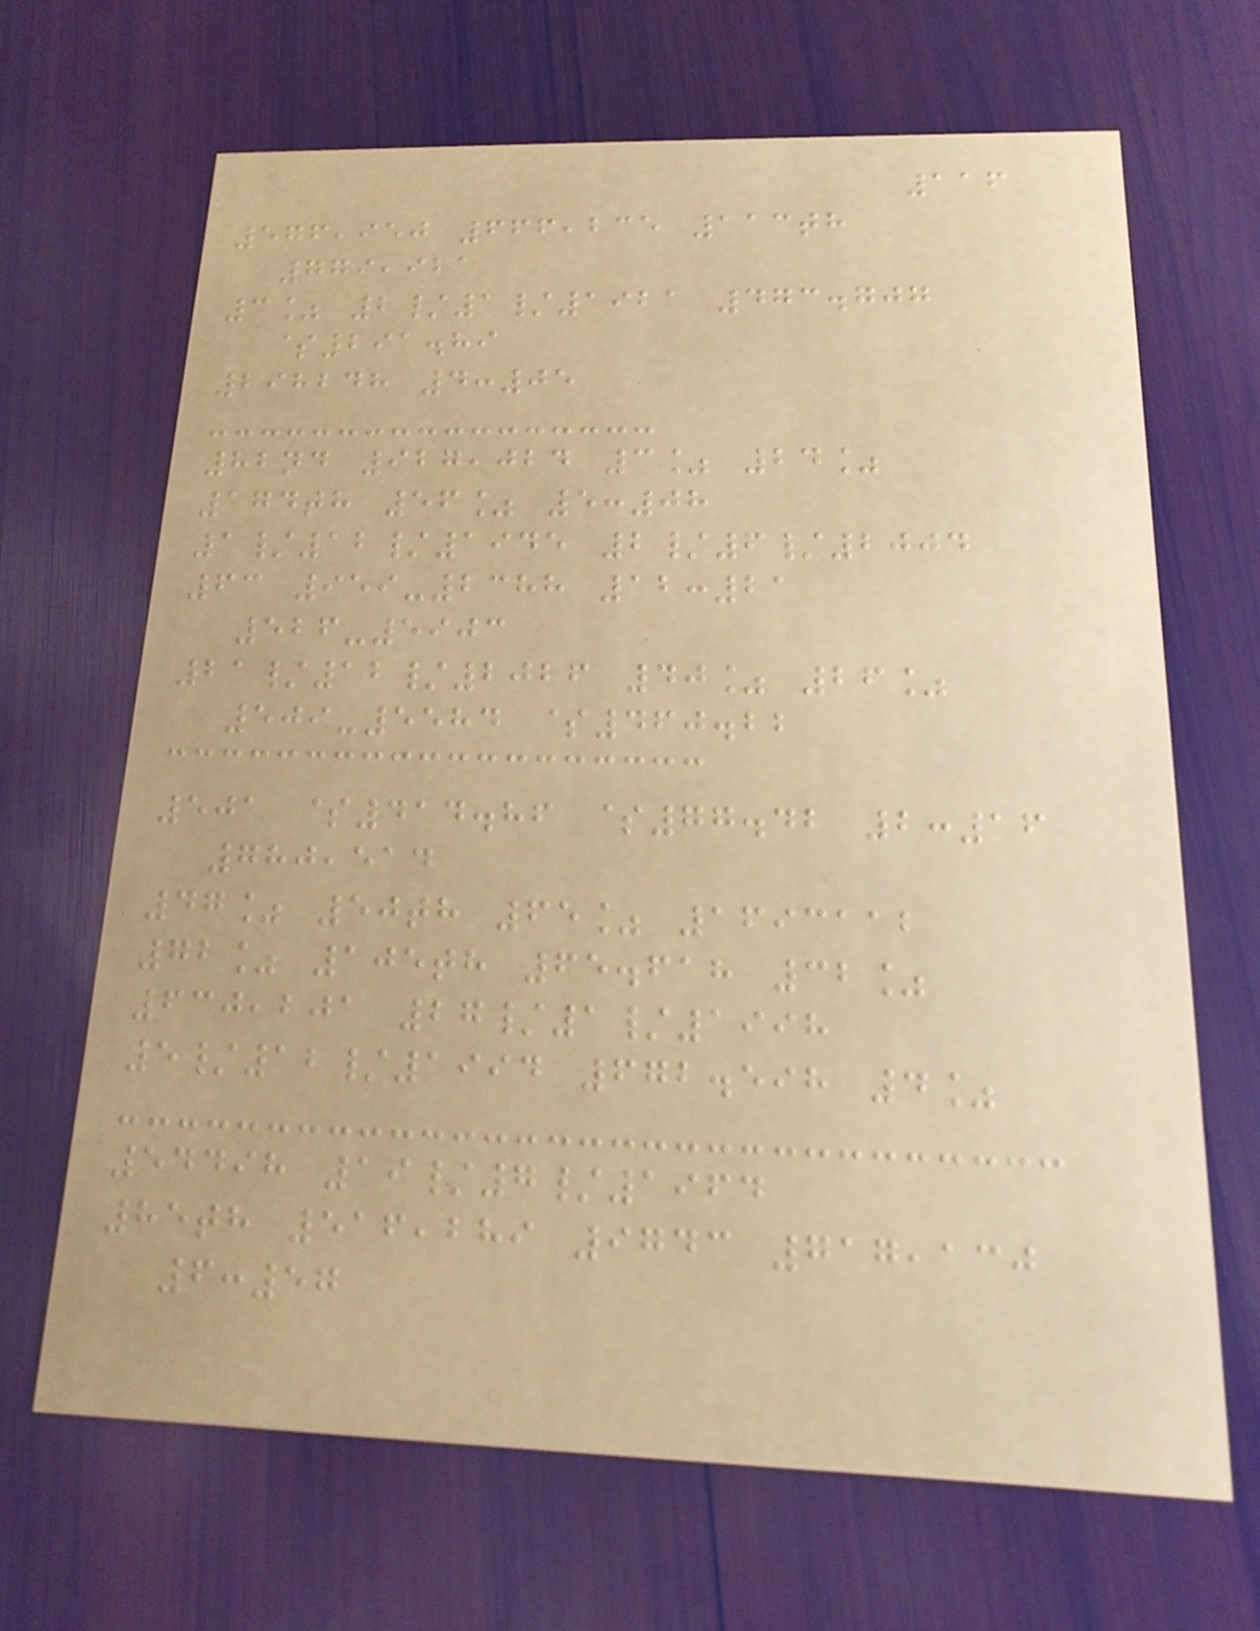116
576,950 666,235 113th
779,921
3% 2/1/1921 473.707
$291.89
298248 4:05
82nd 927,024 3% 24%
174th 56% 5:08
1/12/1945 2/6/2004
63 959-2388 12:21
526-5903
21/12/2026 40% 26%
509-5584 $460.22
501 $414.86 $77.42 2:16
780,514
47% 50th 65% 1693112
72% 105th 65.618 32%
630,201 27/1/1998
5/12/1994 672.598 4%
54498 19/7/1964
85th 516,289 9743 717,130
6:57
